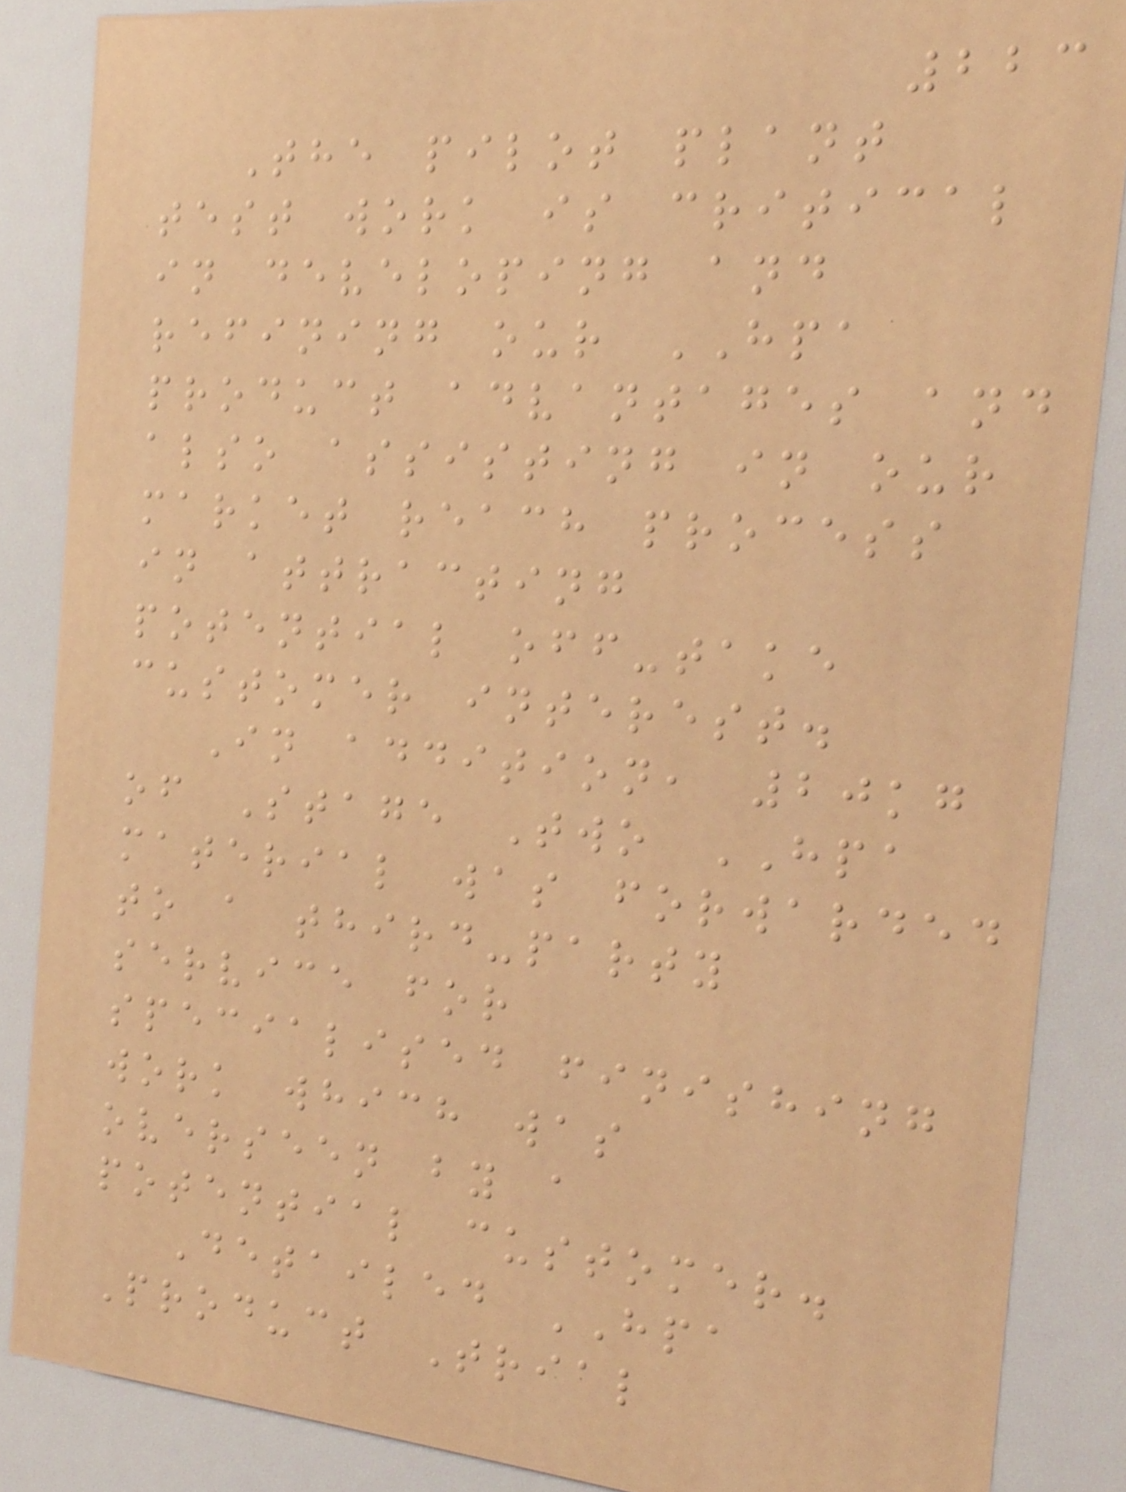223
The pilot plant
test work is critical
in developing and
refining our HPA
product advantages and
also assisting in our
market reach process
in attracting
potential off-take
customer interest.
In addition, 20kg
of Stage Two HPA
material was forwarded
to a third-party
service for
specialised finishing
work which was
overseen by a
potential customer.
Detailed HPA
Product Trial
